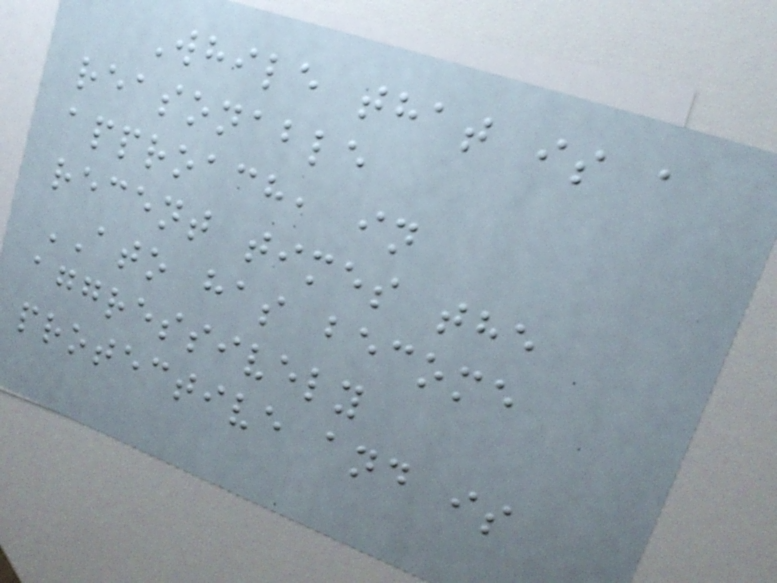While that is a
reasonable
approach, in
recent times the
ATO has become
aggressively
protective and is
